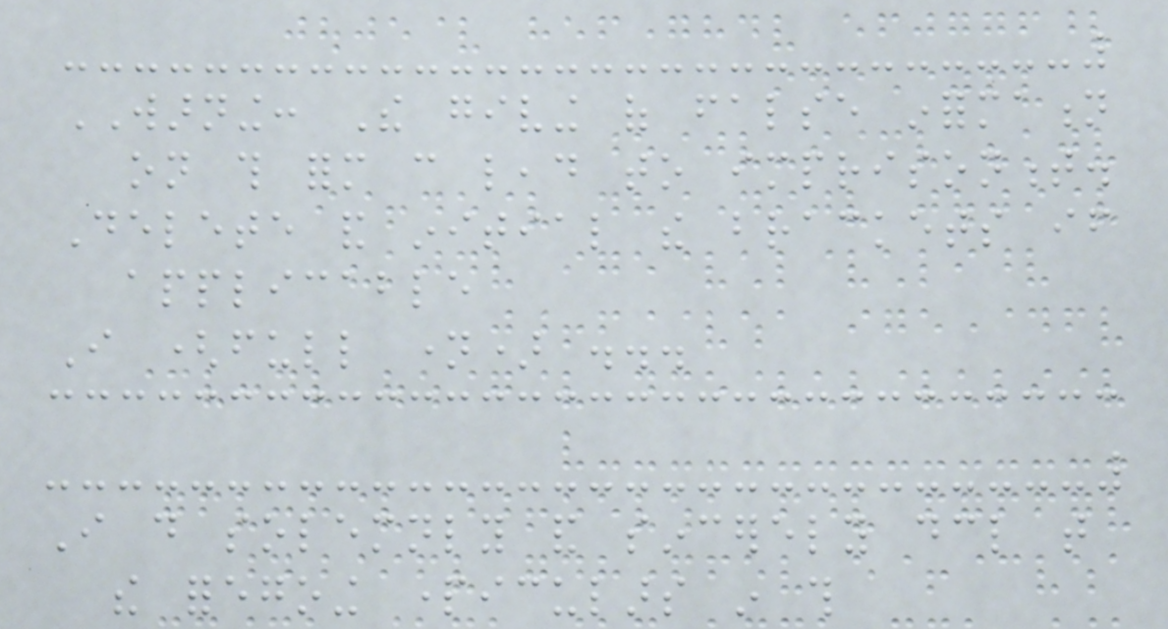WARNING: The giving of false information
on this form can lead to imprisonment.
Delete and initial the brackets if
applicable
I (full name) ...
I do solemnly and sincerely declare that
the foregoing particulars in this
